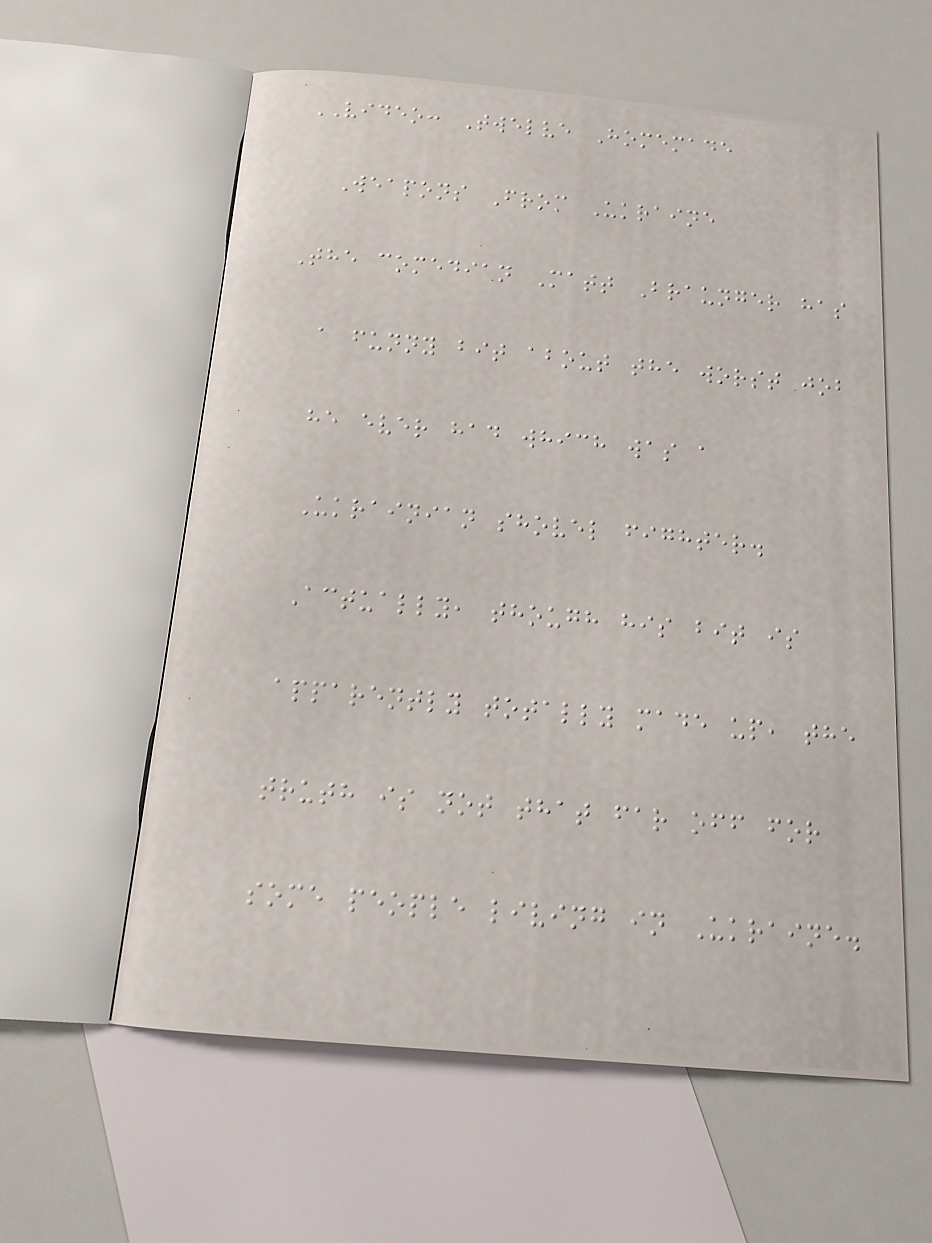VIDEO: Twelve Homemade
Weapons From Ukraine
The comedian Matt Braunger has
a funny bit about the worst job
he ever had which was a
Ukrainian shovel fighter.
Actually, though his bit is
apparently totally made up, the
truth is not that far off for
some people living in Ukraine.
